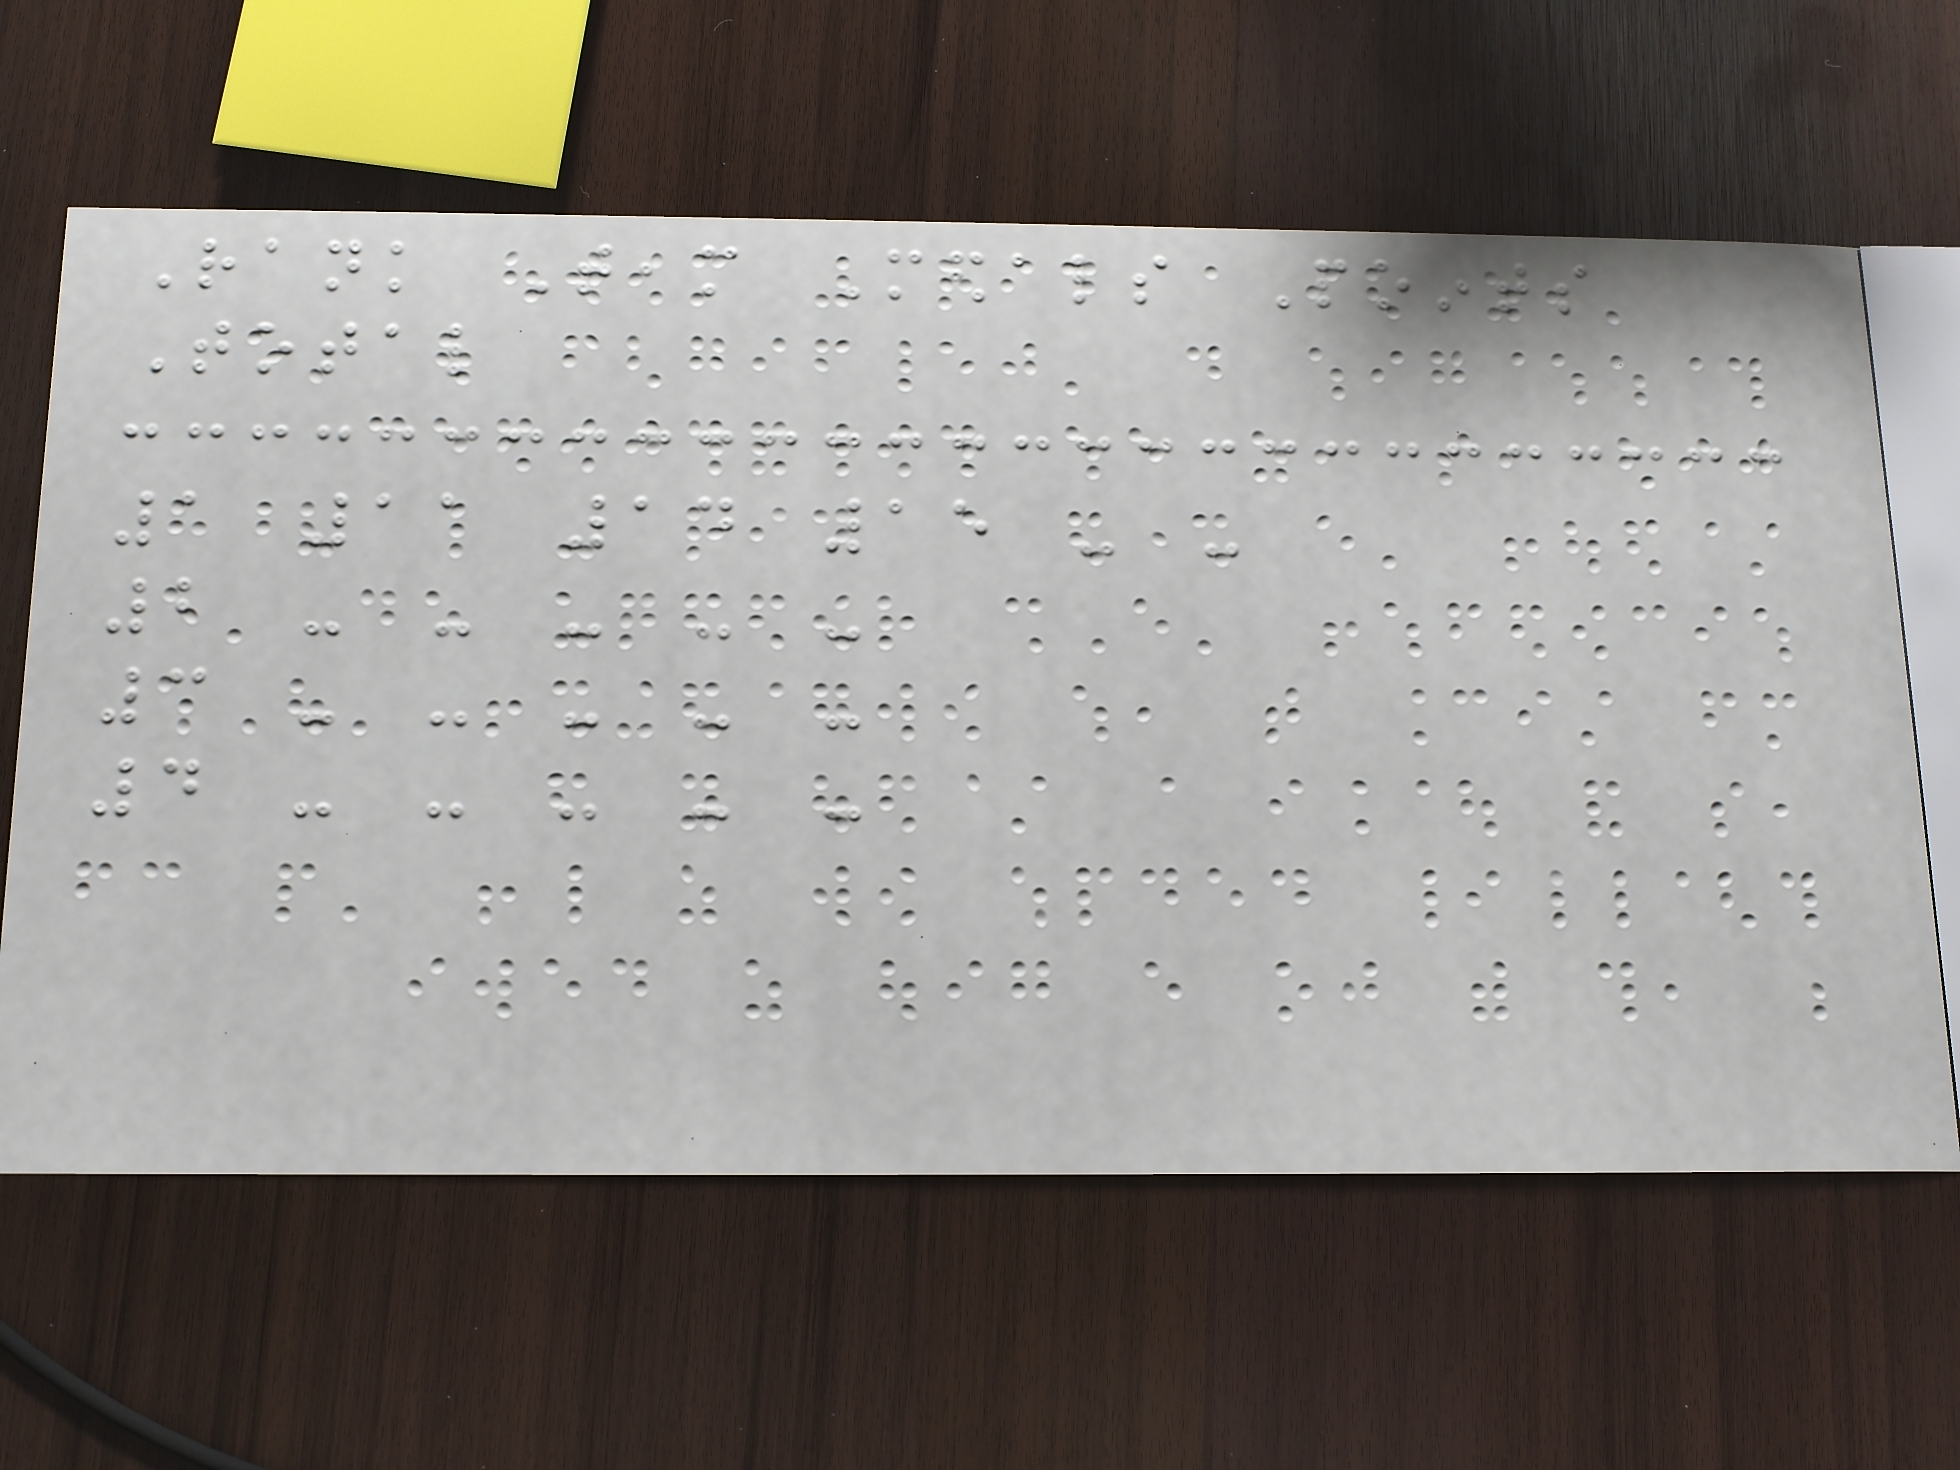Rank Team Medals Points
Total
1 11 14 15 - -
2 - - - - -
3 - - - - -
4 - - - - -
